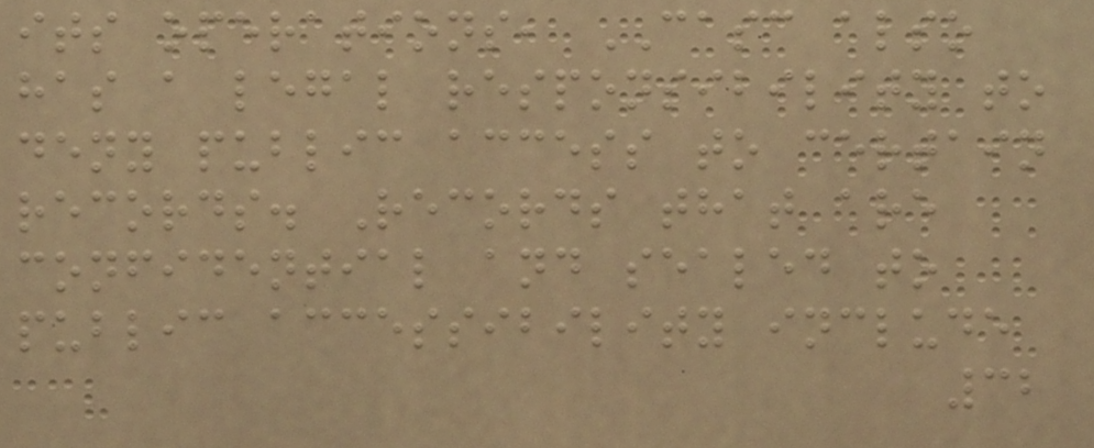its operations, CASC also
has a legal responsibility to
deny public access to certain
records. Records that are
confidential and sealed to
public accessibility include
32
